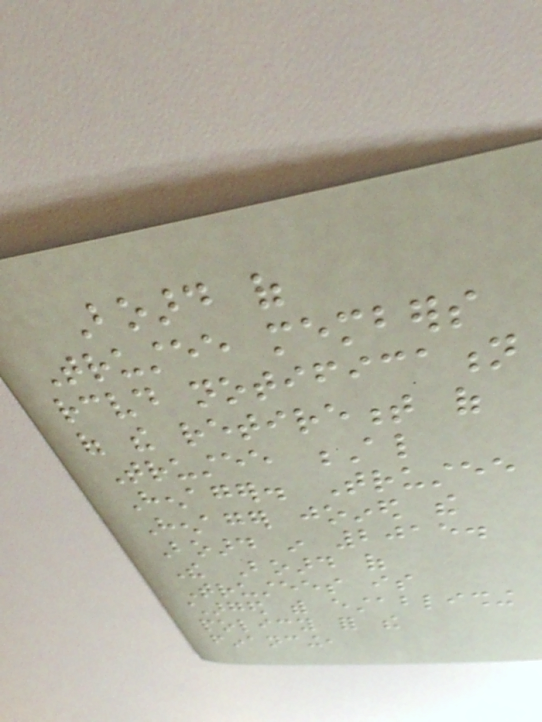Board of
Trustee members
received notification
of the retirement of
Trustee Al
Henager. Trustee
Henager joined the
Board in 2015.
The Board of
Trustees is
charged with establishing
policy for the
financing,
